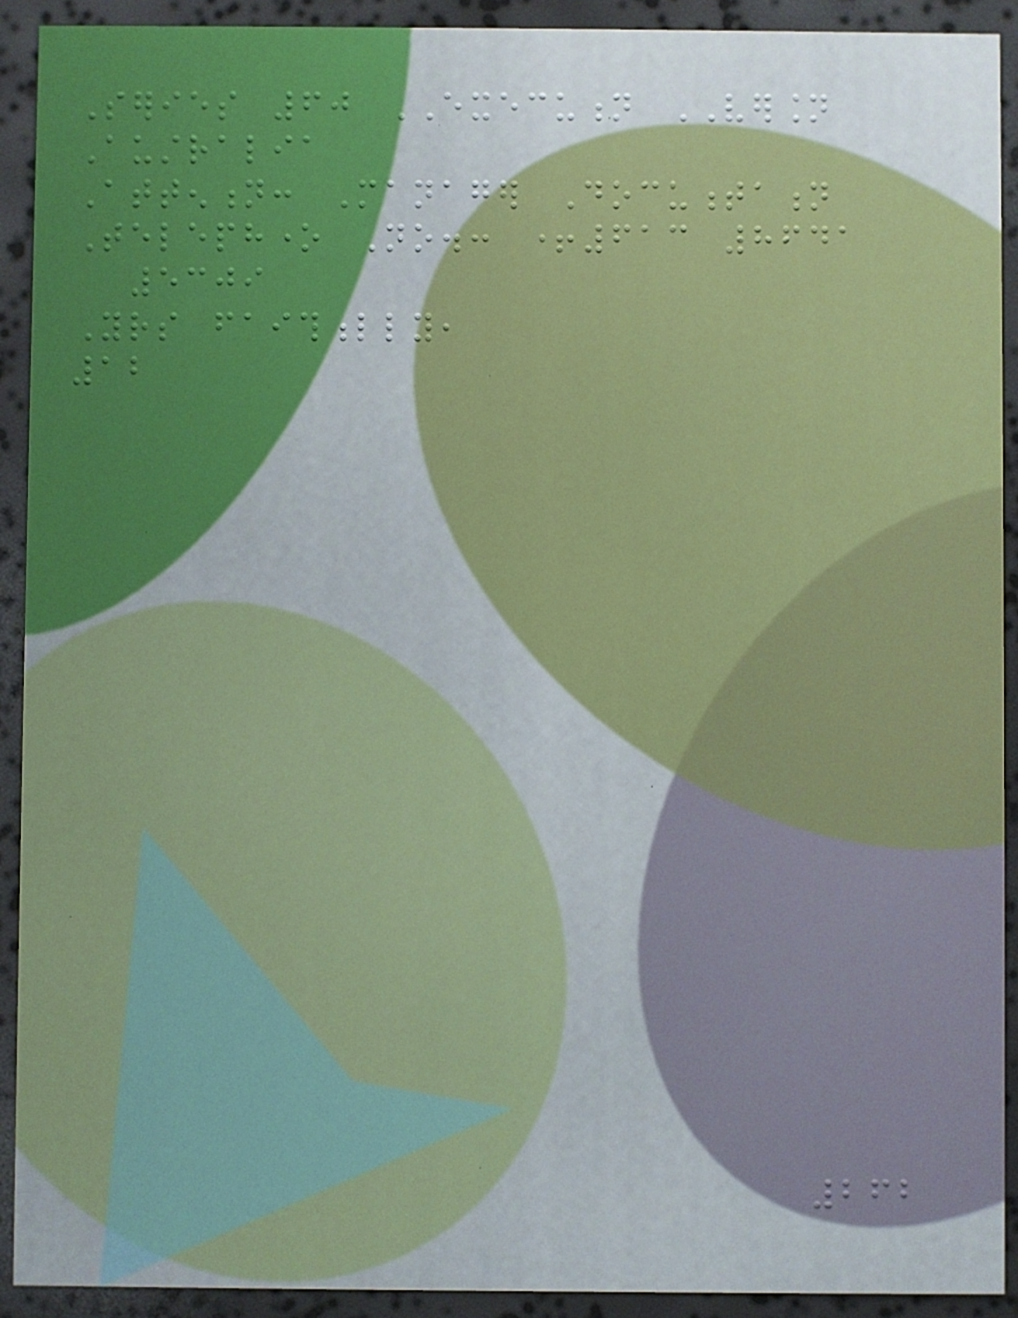Series 60 EXECUTION VERSION
Australia
Attention: Manager Documentation
Telephone No.: +613 8641
5309
Yours faithfully,
12
262
